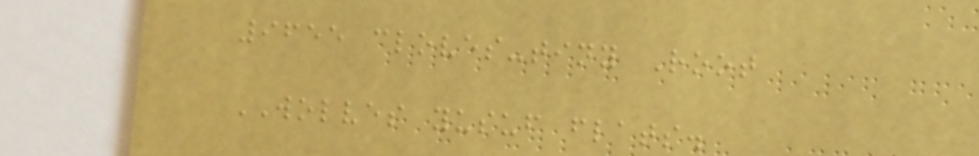9655 cloves-tiny Root
WOLVES yusuf flats.
